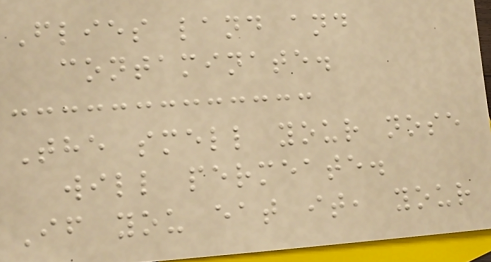Flies land and
contaminate.
The smell your nose
will permeate.
If you eat it, your
